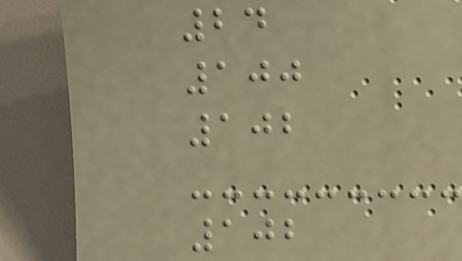24
100
102
102
